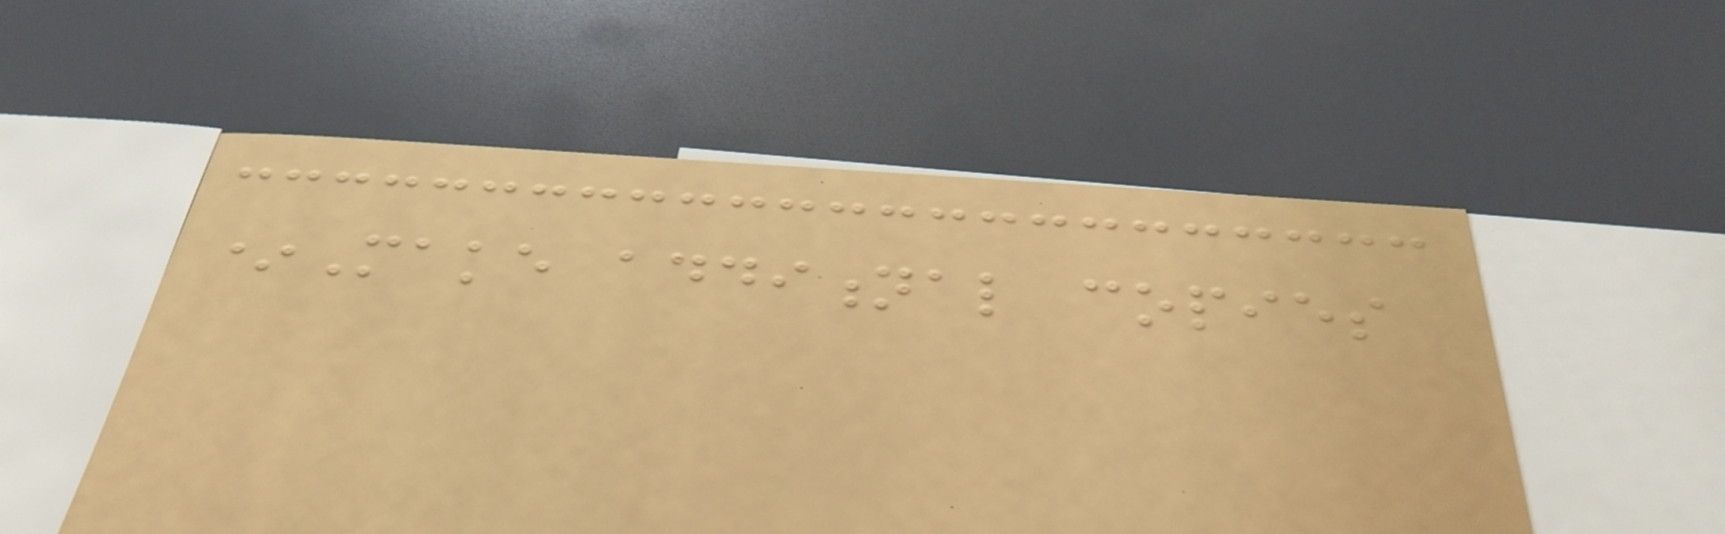*Make additional copies
